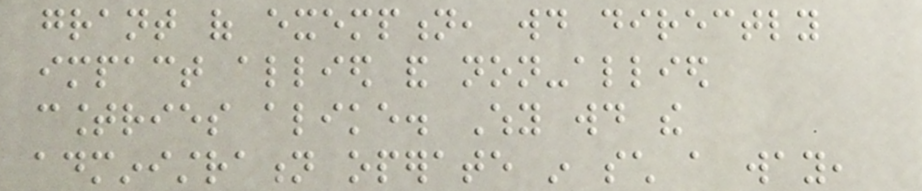grant of exemption, would directly
impact allied and non-allied
countries alike. Why would the
administration operate in such a way,
